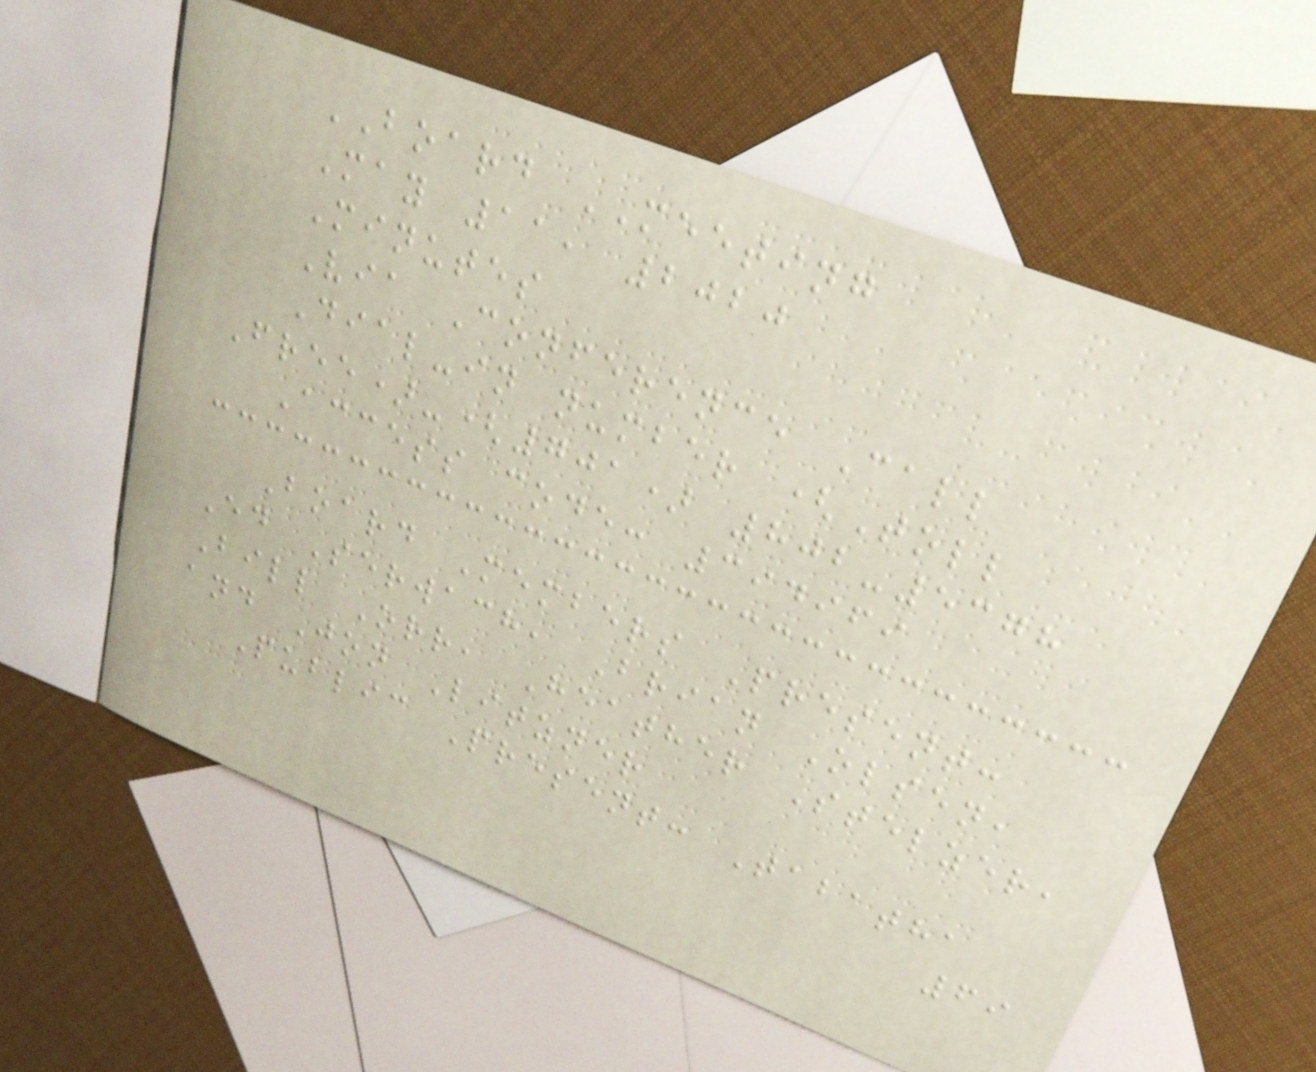BOARD MEETING
May 11, 2020
Minutes
Via Conference Call
Dial-in number (Toll
Free)-(701) 802-5378
Access code: 394969
Board Members Present:
Ed Serwach, Brian Olsen,
Bill Orr, Heather Stelzer,
and Jon Litzner
Public Present: Tabatha
69
